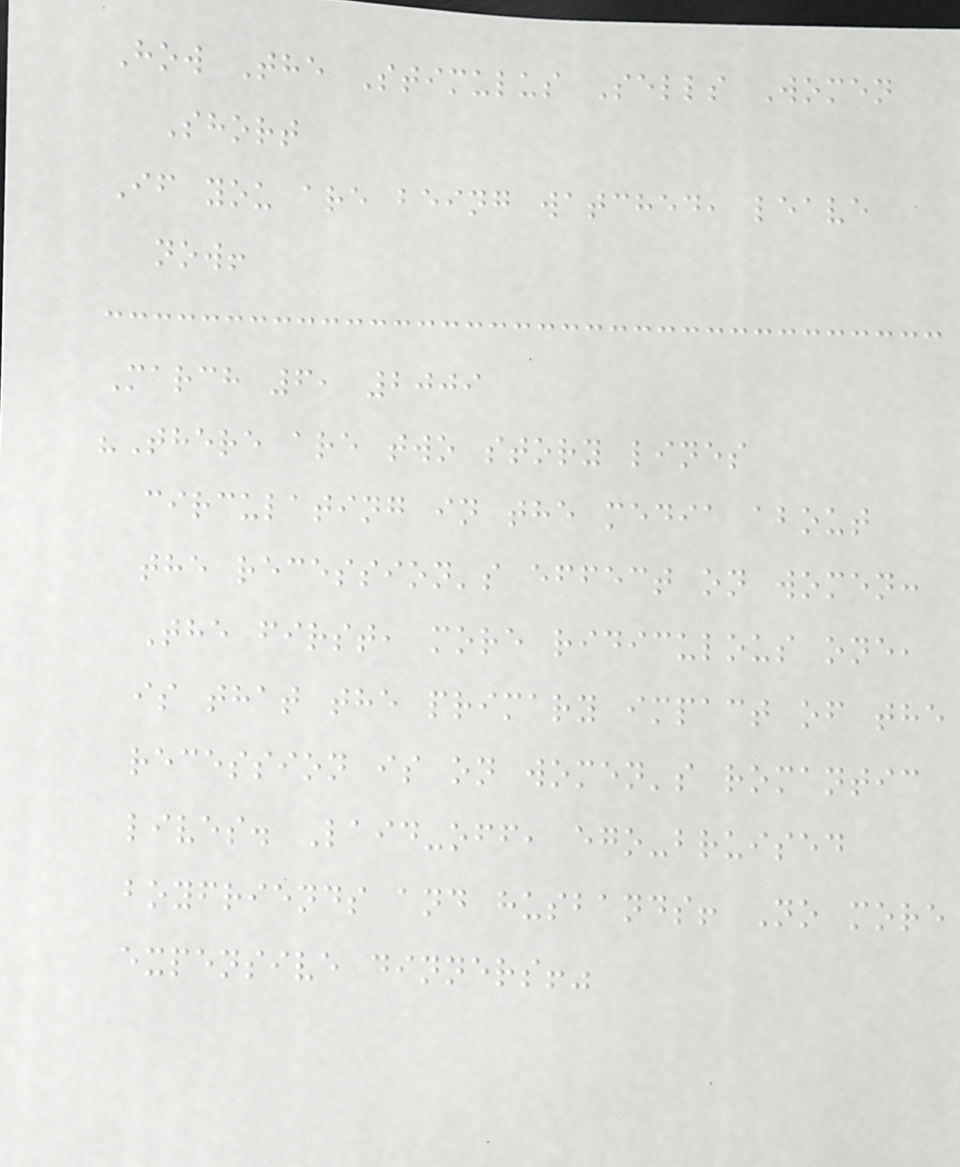How The Stimulus Sells Women
Short
If you are being watched, leave
now!
March 6, 2009
"There are two story lines
circulating in the media about
the recession's effect on women:
The first, more ridiculous one,
is that the primary impact of the
recession is on women's romantic
lives. Laid-off, ego-bruised
boyfriends and husbands! No more
expensive dinners!"
